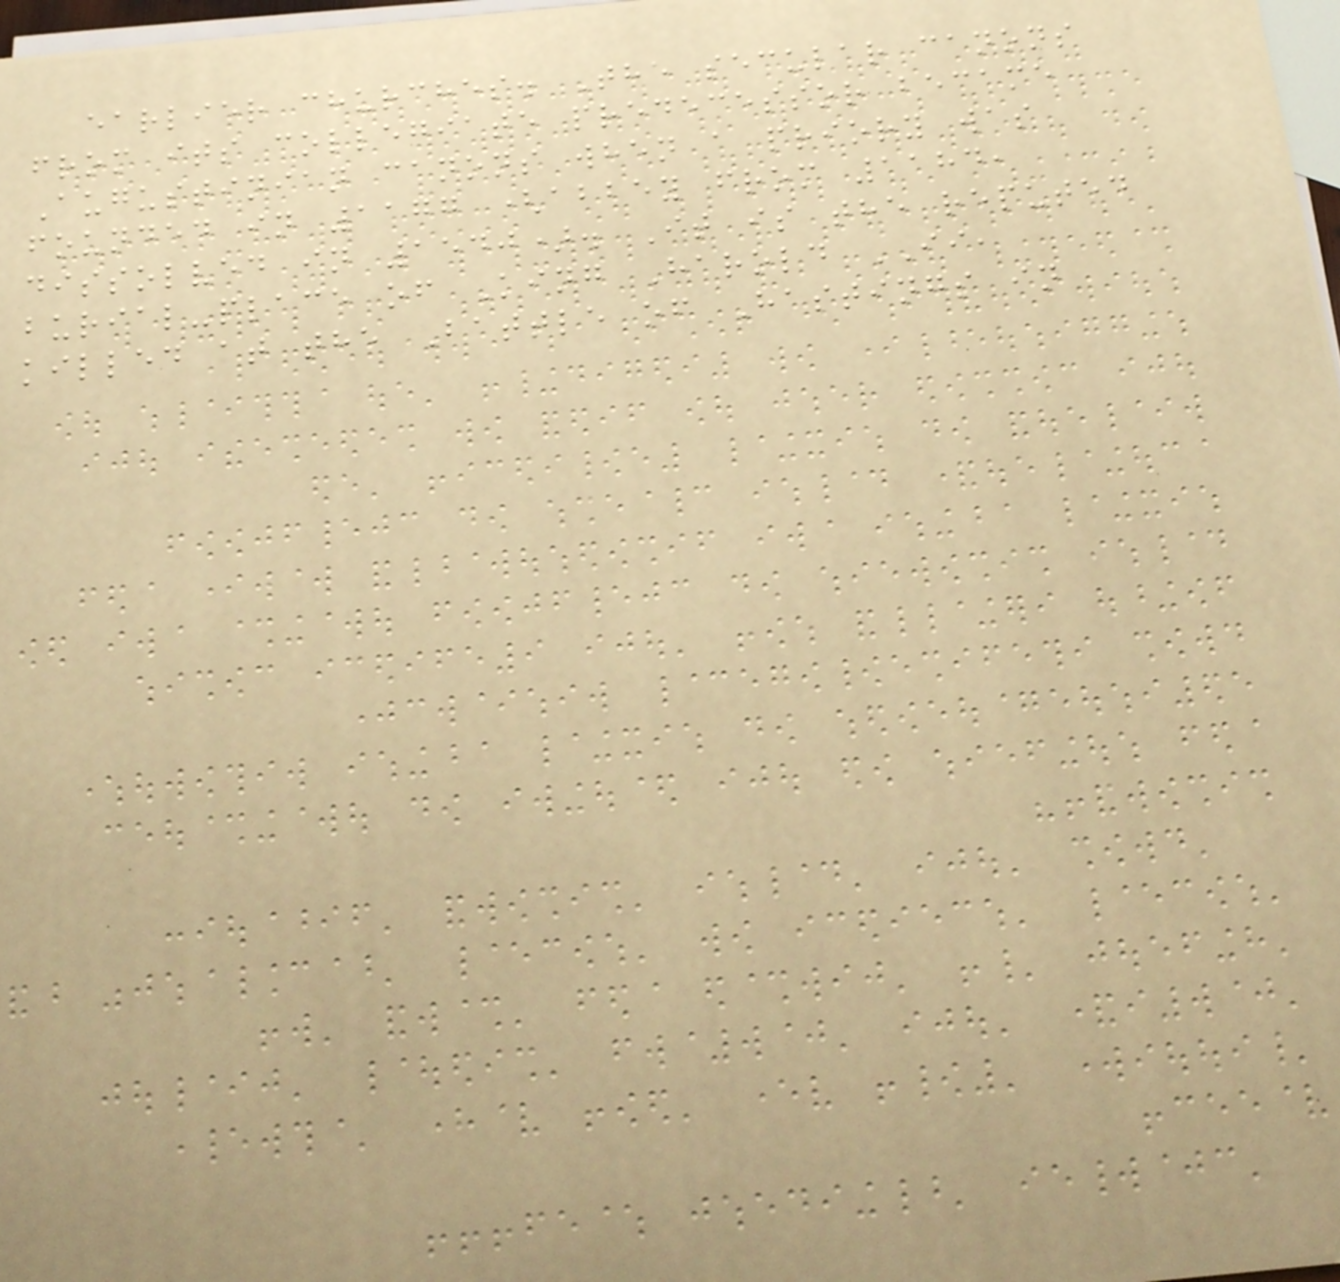earlier churches. The secular canons
from its collegiate predecessor became
Augustinian canons when a priory was
founded in 1177 (abbey from 1184,
dissolved in 1540). It is the reputed
burial-place of King Harold II,
killed at the Battle of Hastings in
